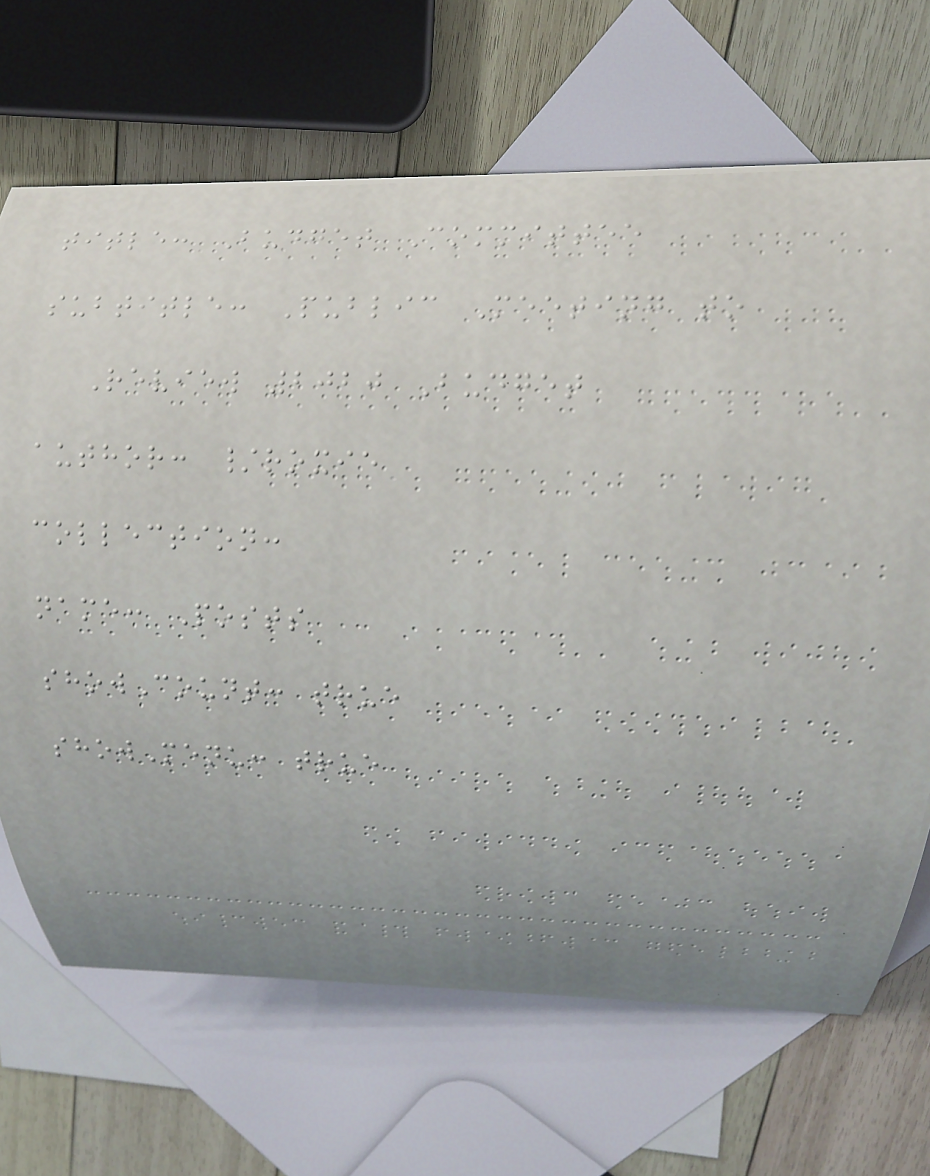title: Budget Committee
subtitle: Public Meeting to
Review 2020 Budget
author: /roxie
collection:
name: Posts
showCount: true
showMenu: true
